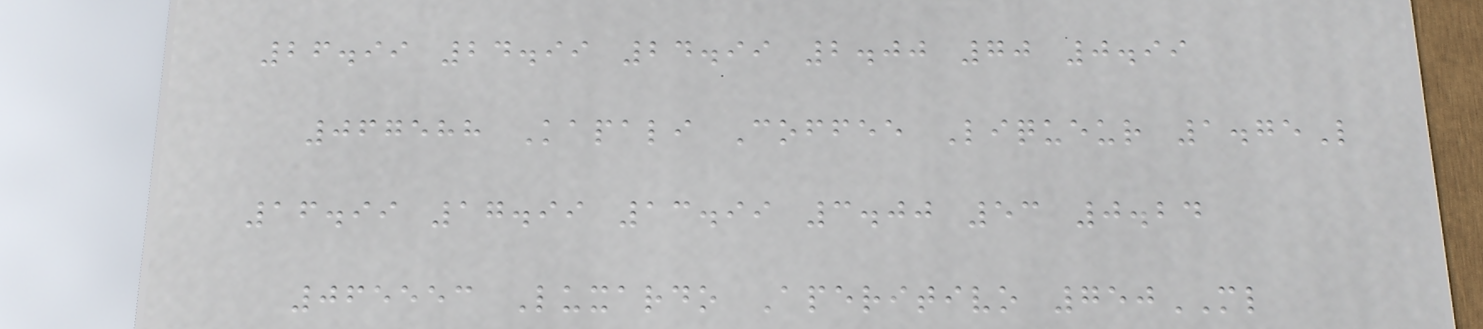26.99 24.99 24.99 2.00 70 0.99
067588 Kapali Coffee Liqueur 1.75L
16.99 17.99 13.99 3.00 53 0.24
065553 Luxardo Aperitivo 750ML
